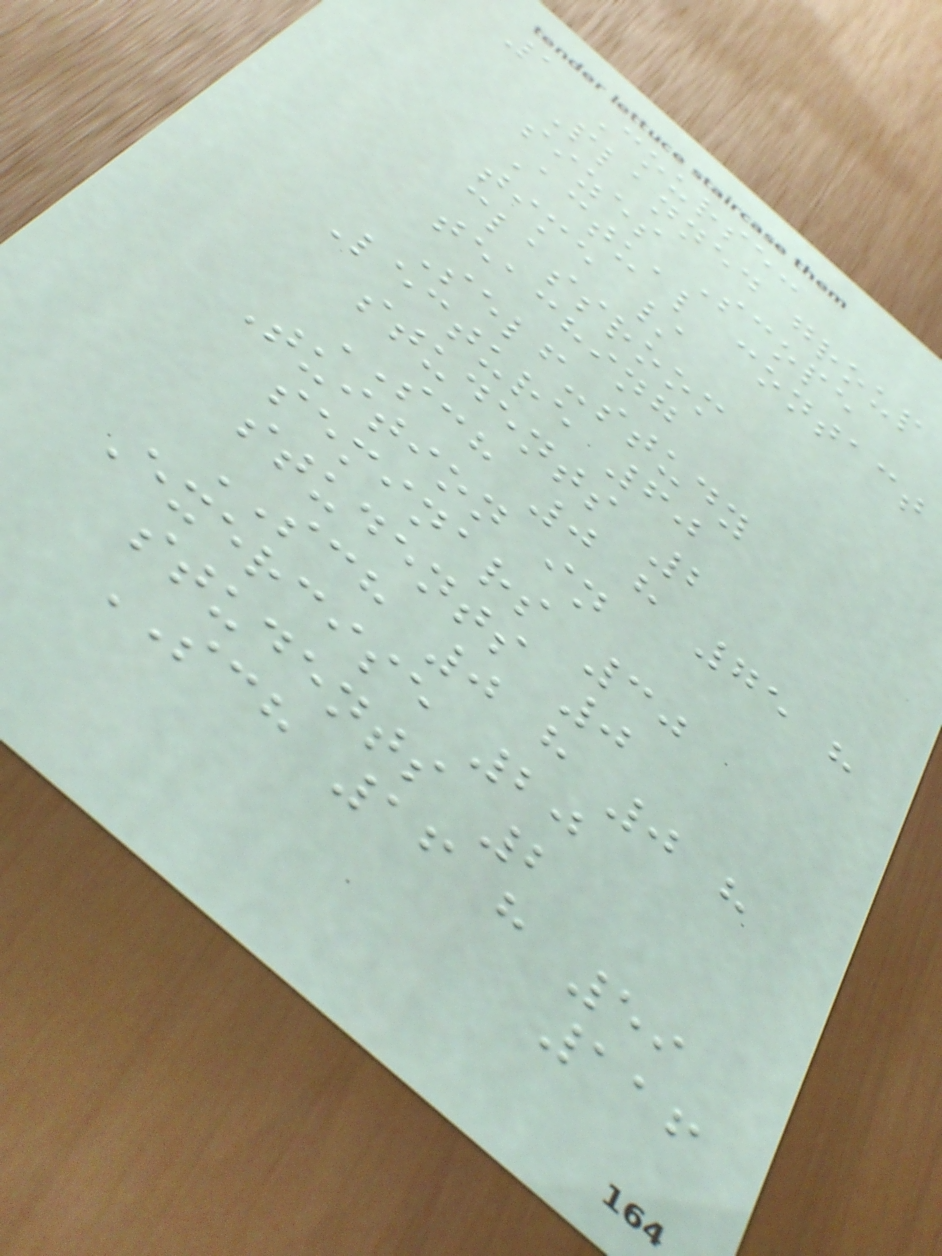1 Course:
Planned group
sizes Scope
Actual contact
time /
classroom
teaching
Self-study
Lecture 60
students 2
SCH 0 h 75 h
Tuition in
seminars 30
students 0
SCH 0 h 0 h
Exercise 20
students 2
SCH 16 h 59
116
